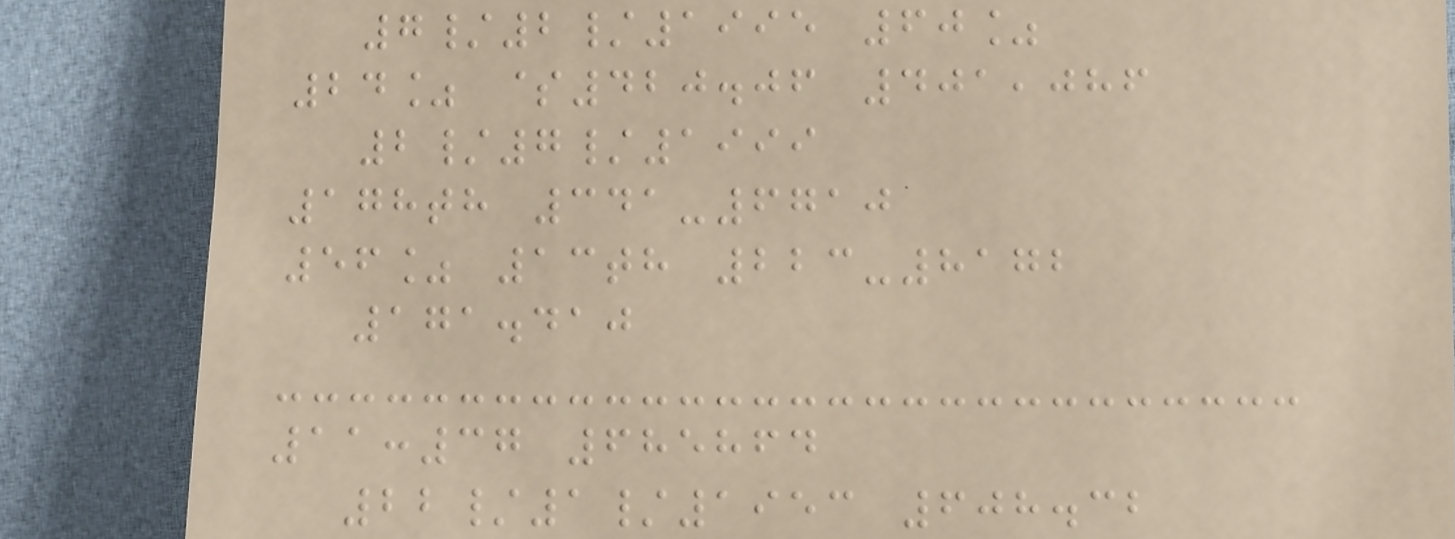7/2/1995 60%
24% $420.06 401,086
2/7/1999
178th 341-6710
56% 13th 223-8172
171.410
11:37 685864
22/1/1953 608.32
